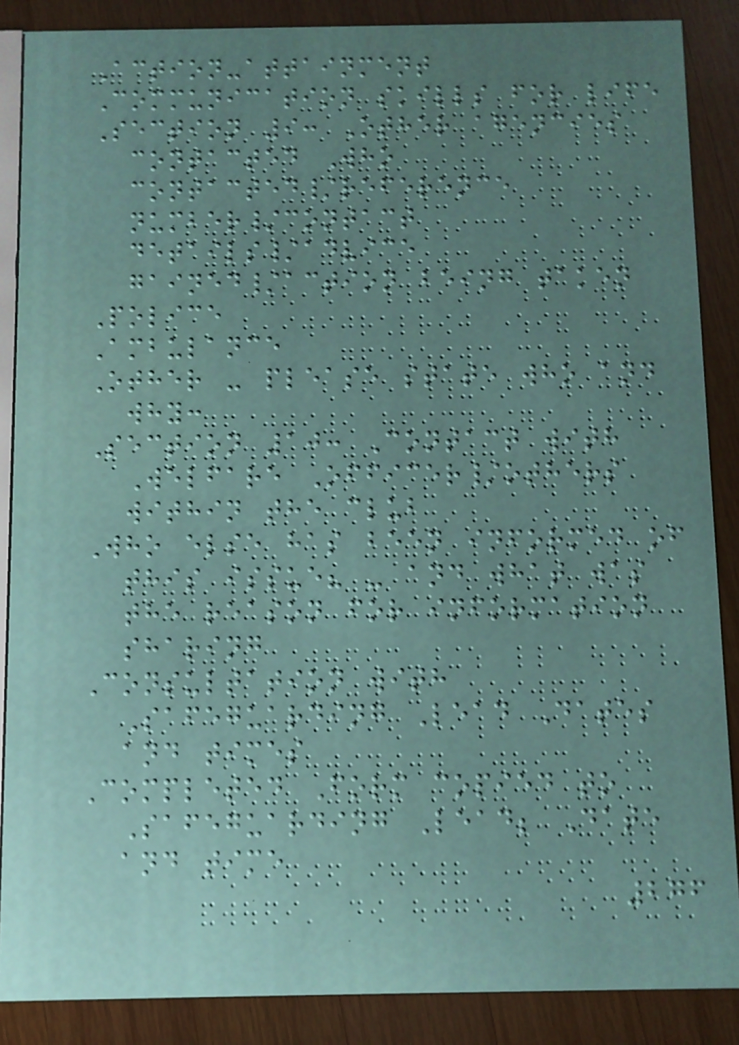Action-attainment
Communication skills for life
Section 9: Other agencies
contacted Who
contacted/reference
number/contact
details/advice
gained/action being taken
Police
Ambulance
Other - please state who and
why:
Section 10: Contact with
Welfare Officer/others
within the club
Who else has been informed of
this issue? - and what was
the reason for information
sharing
Consultation with
Safeguarding Lead Dates
and times
Completed Form copied to
Safeguarding Lead; Date
and time
276
